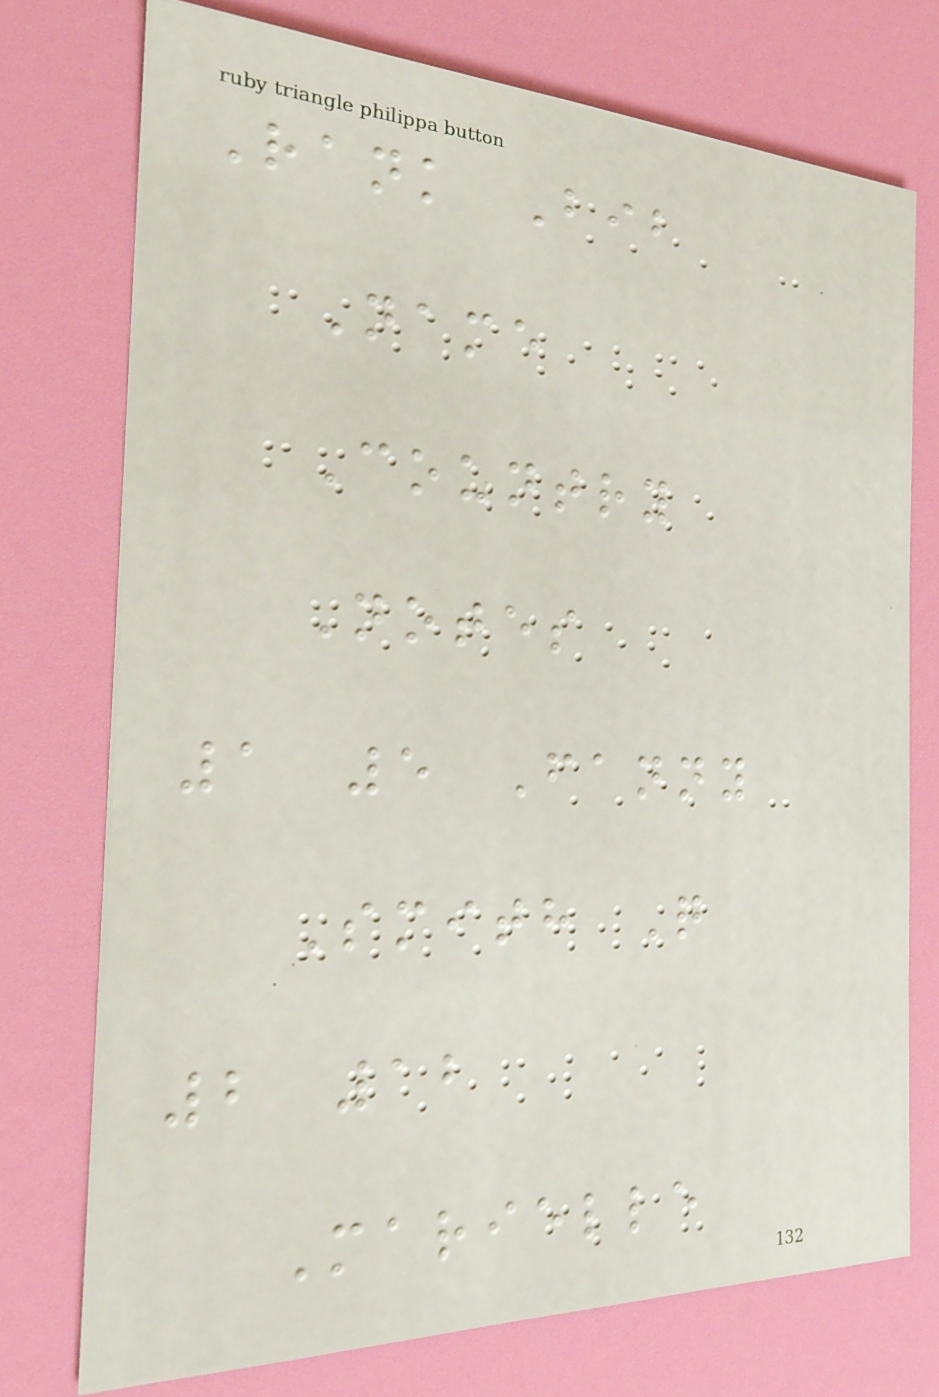Rank Bib
Name
Country
Notes
1 5 Fanny
Smith Q
2 12
Marielle
